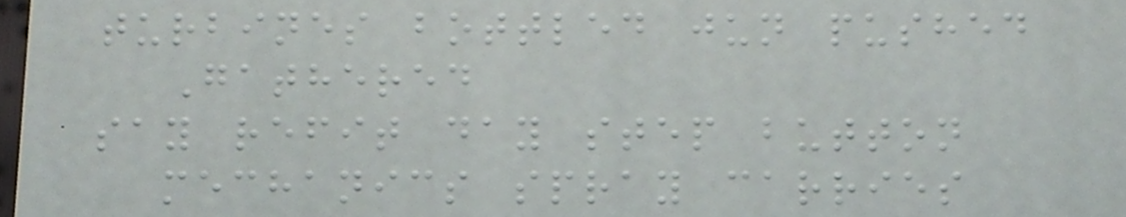turbines bottled jun pushed
Gathered
say refit day step button
mechanics spray carries
